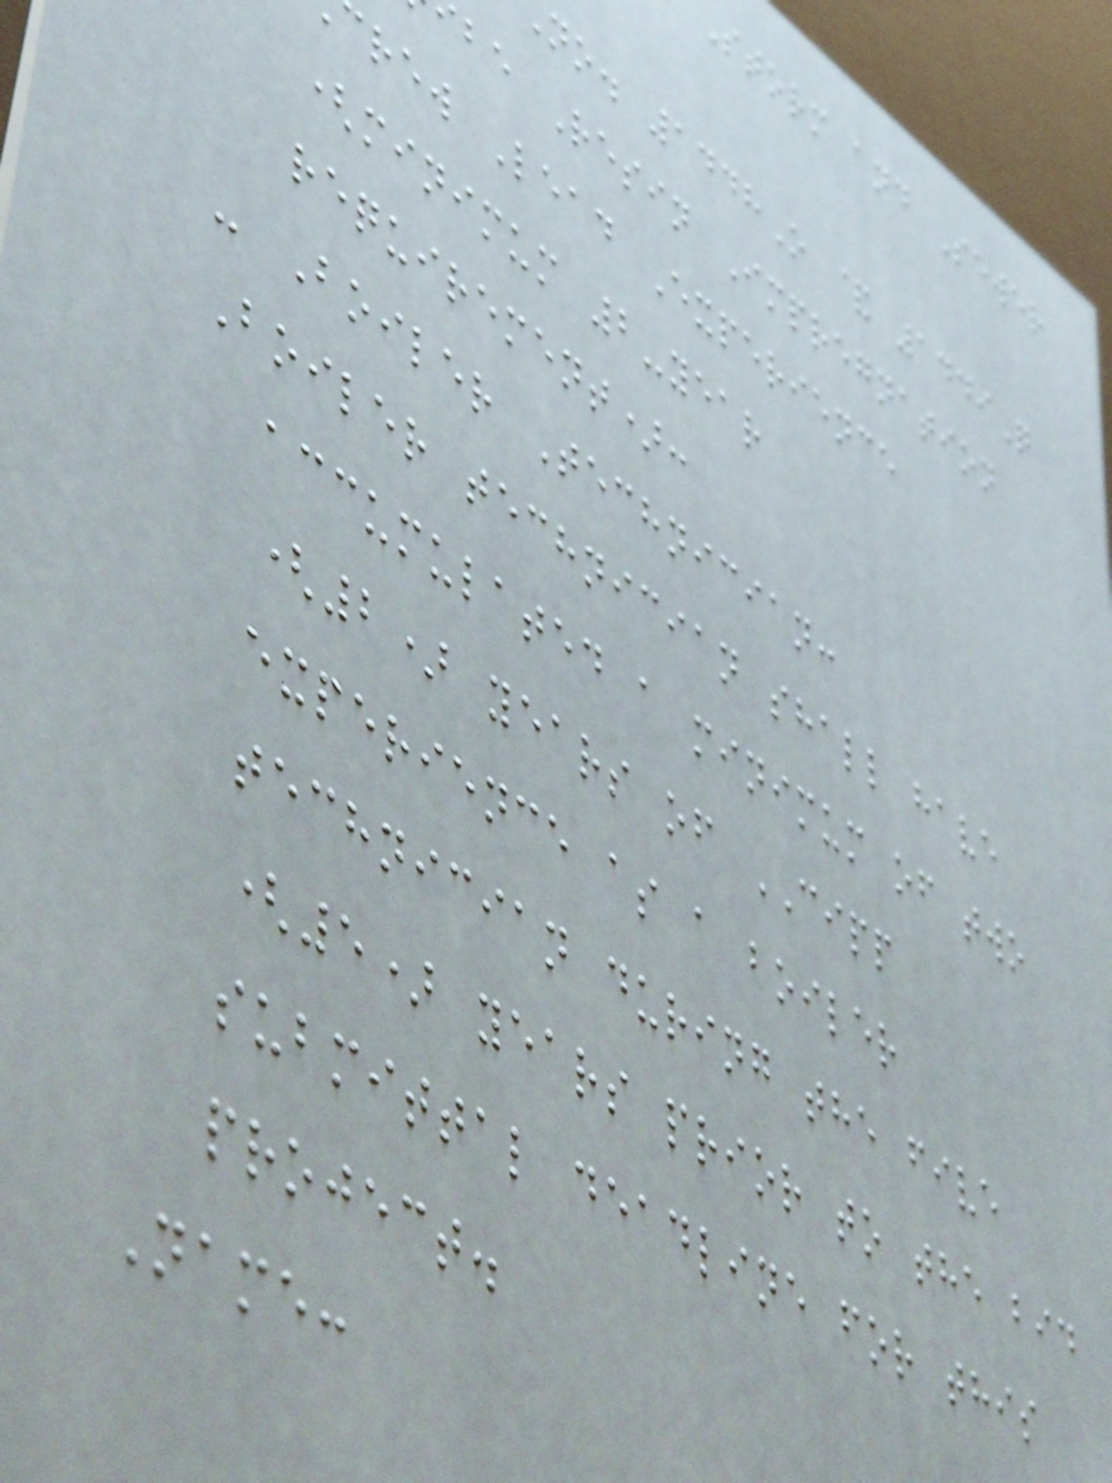Storm and Sewer
no. 1448O & 1449Q
be Resin Impregnation
rew Lead Experience
(minimum 2-year
requirement):
- Boiler Technician:
Boiler technician shall have
accumulated a minimum of two
(2) years of CIPP
experience as a boiler
technician during the five
(5) years prior to the bid
submittal deadline for this
project.
Name:
